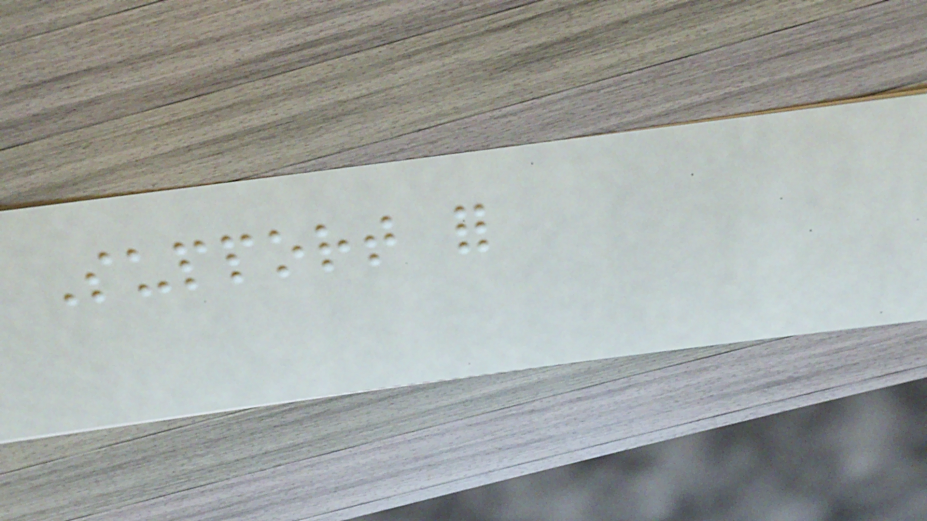Support for
